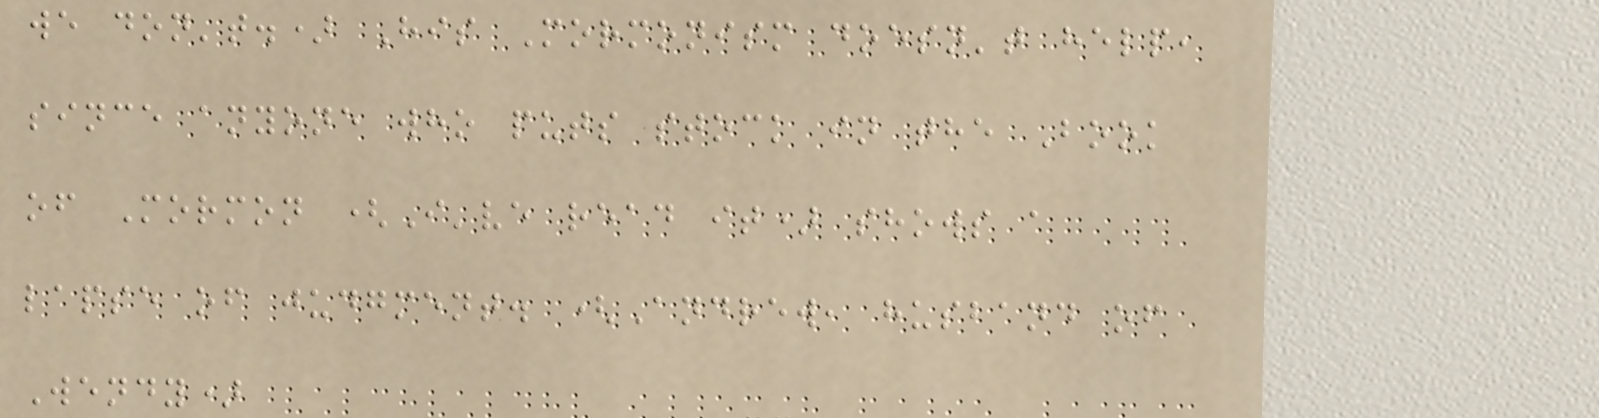we don't.) His Mormonism doesn't help,
since anyone who puts stock in the Book
of Mormon (I've read it) shows a
lapse of judgment. (Andrew, husband of
Wendy)
